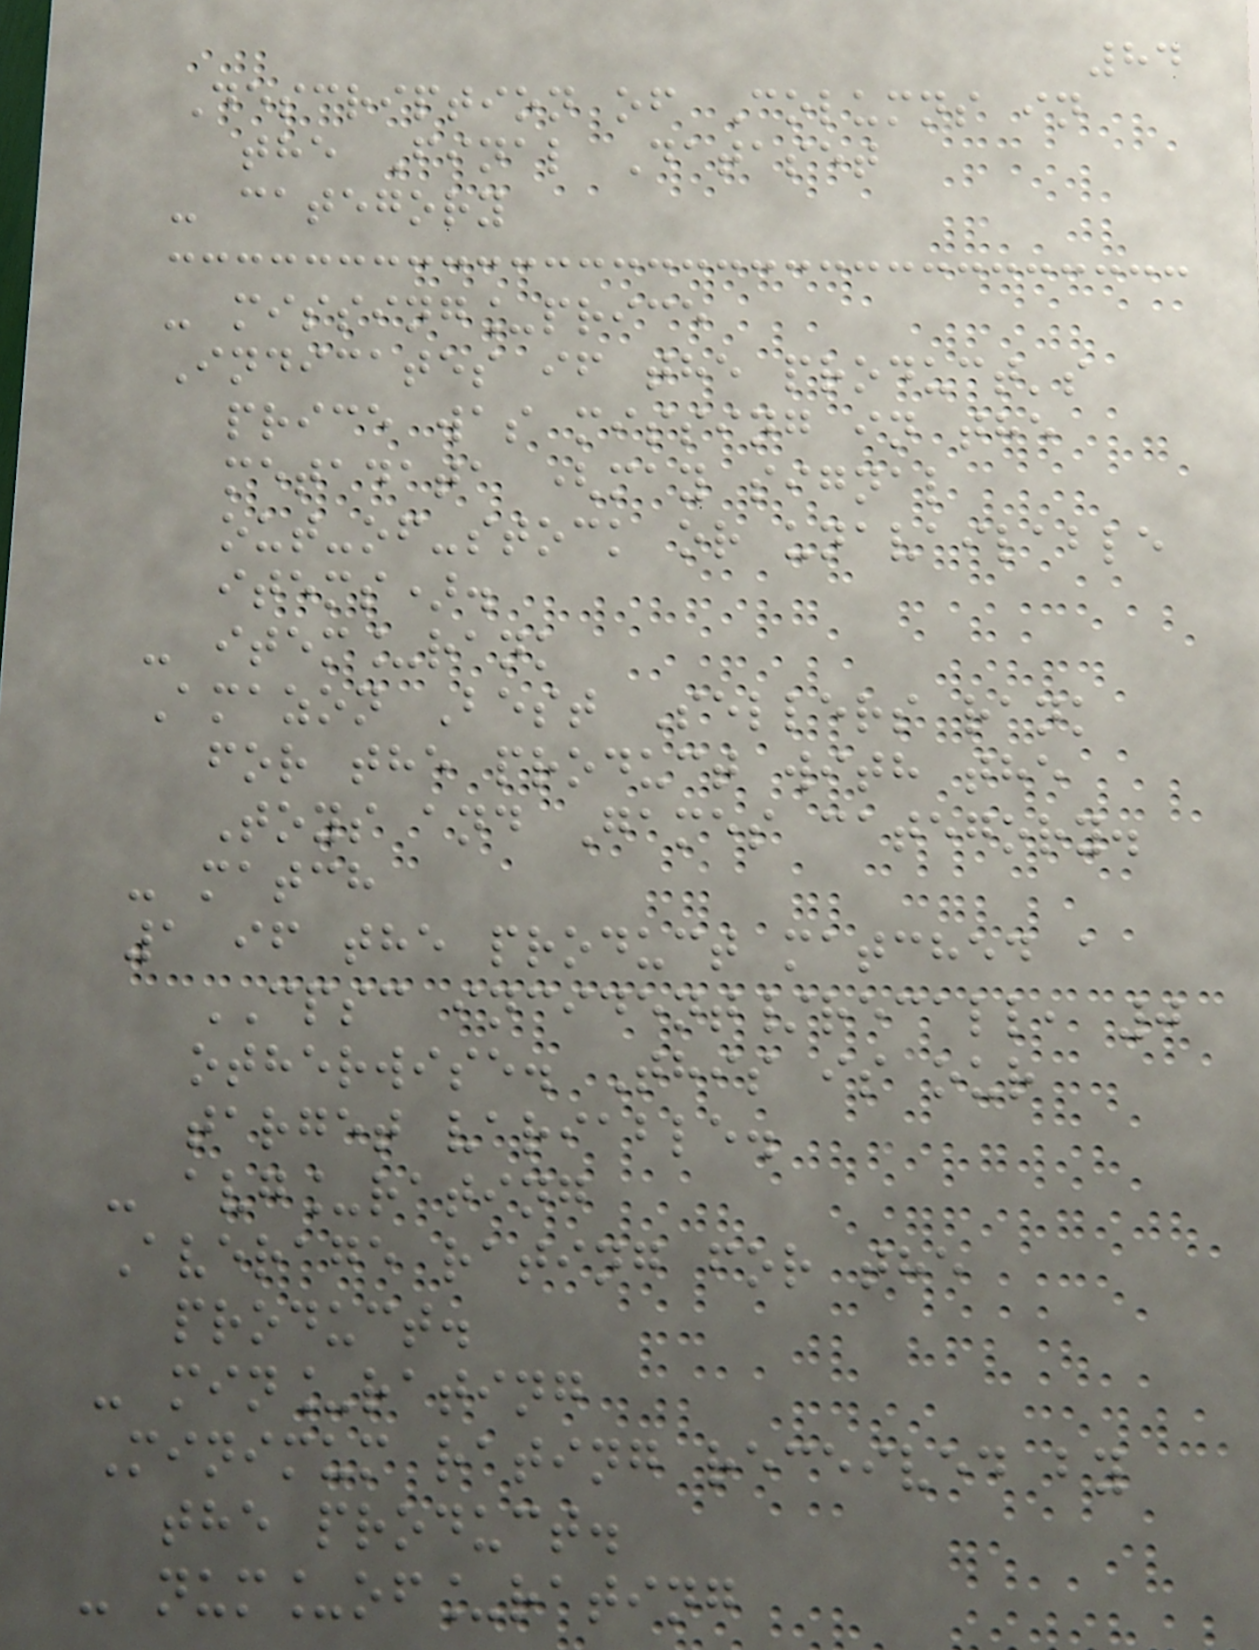84
Description of Columns in
the Final Dataset
- category
- missing_price
Indicates if the product's
price was missing in the
metadata (may signal
out-of-stock or unavailable
items).
- item_rank
Amazon Best Sellers rank
for the product with the
Toys and Games category.
- match
1 if the product matched a
CPSC incident/recall, 0
otherwise. This is our
target variable.
- avg_rating
Average rating for the
product.
- min_rating
Minimum rating received by
the product.
- num_of_rating
